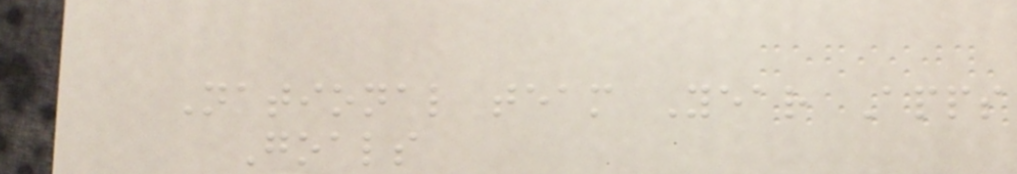National team Year Apps
Goals
